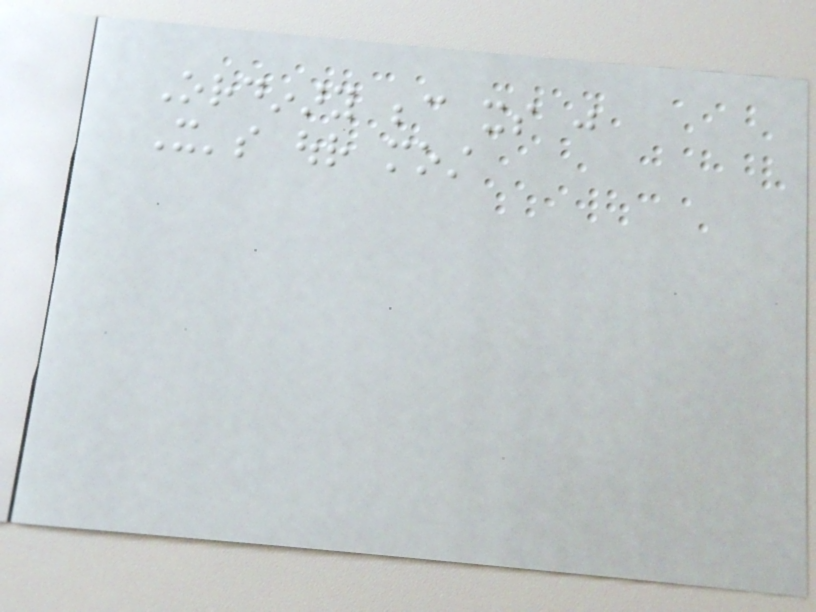Ordinary because its just
It's our most
